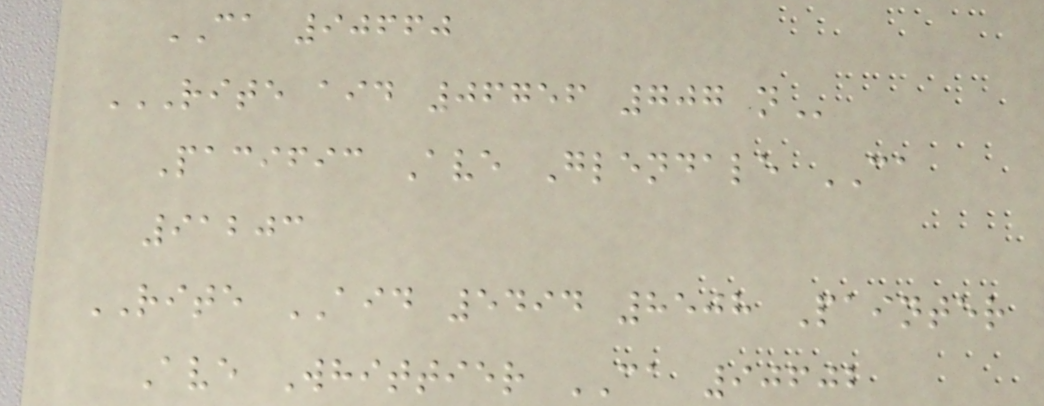CA 90660
RITE AID 06756 707 N
Pacific Ave Glendale CA
91203
RITE AID 5494 8508 Painter
Ave Whittier CA 90602
